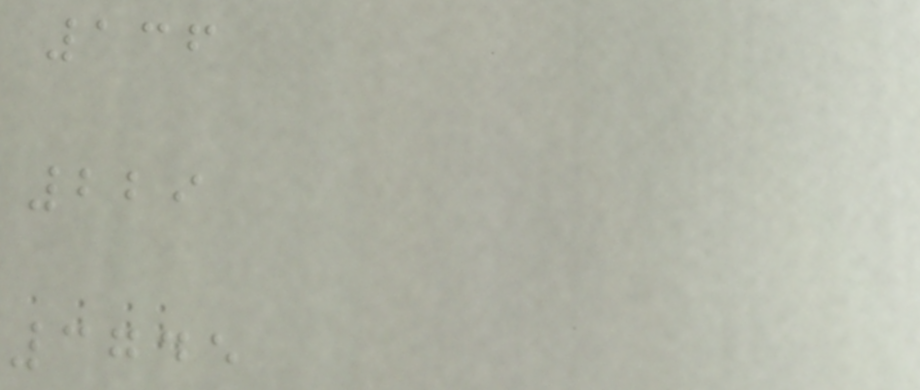136
229
3745
